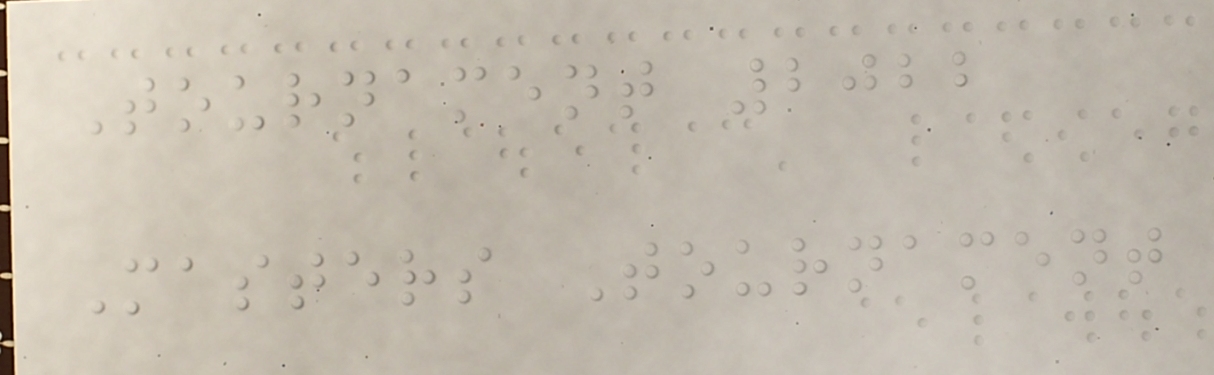Tournament 2022
Masters Tournament
